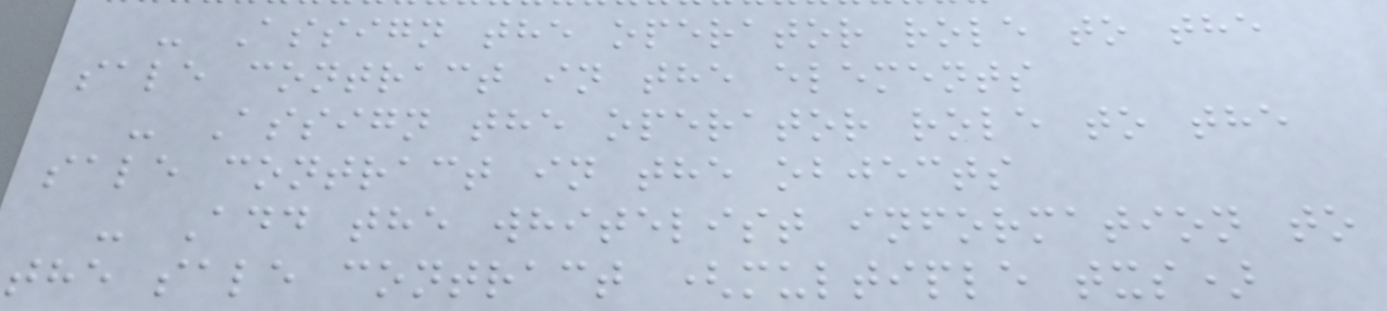- Assign the operator role to the
sale contract in the elements
- Assign the operator role to the
sale contract in the objects
- Add the whitelist information to
the sale contract (multiple txs)
